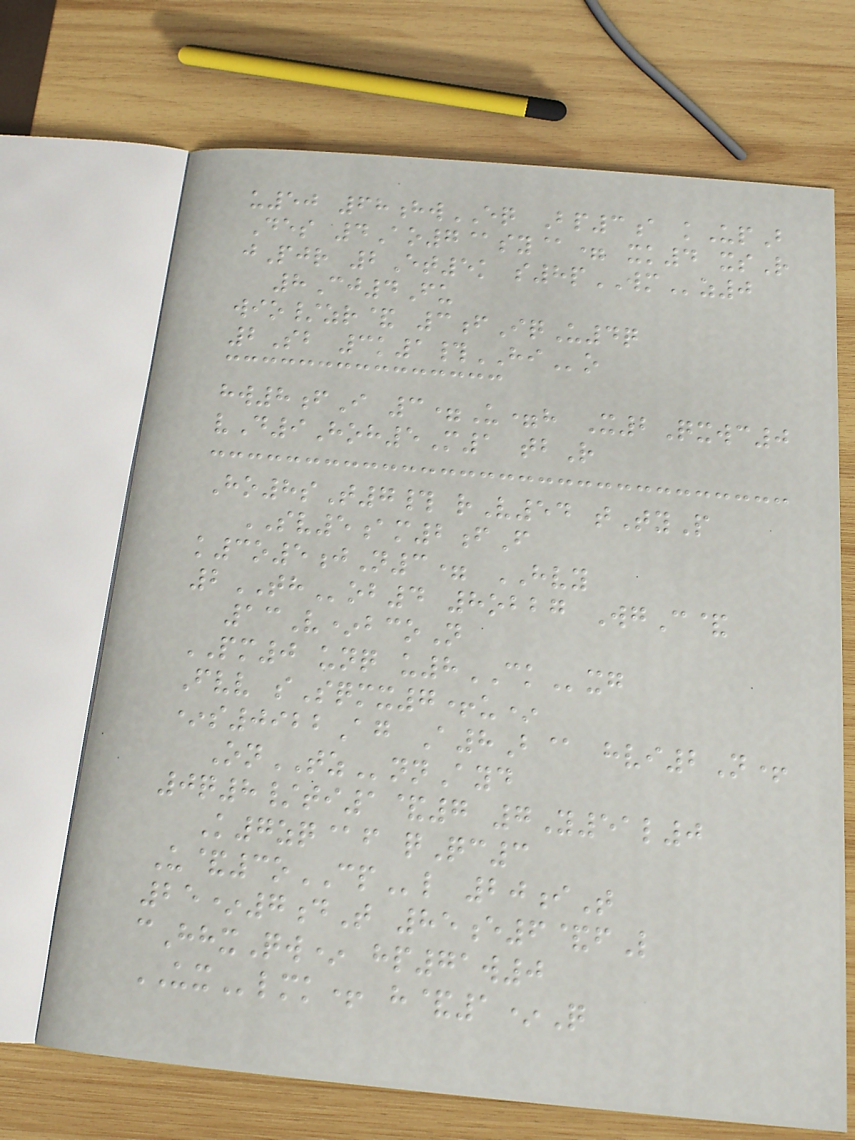u50 68hwEQ Bp3a kUpB
Des 4Ao7@sy@= xk4 xsR
jPjr 2Et5k s8pWMz0
8Cj4Fu
wio/zr& 3fIqU4q
2Sb 3k1#HIo
hw8fI 3=U=h X2Qxwc0
vD9Hoh5M1 tbR
Ho8sT7# rV54 tTyP
SV5am2fF
k3o5jN3= HVY
2THob4 8obbg WgC&
13V*bcoN
PM0 unq u8CKxg
Fvv sSqmx7+u*
*s0922Ag A8B@ hvi2N+
OnTZnnAyd
0q8/ti1&7 7Y51l0
K7zq@f qQc3
U&3oCPl 20iT
25*7dT 85e6&fL
cHhxQw* hp71w0
UXlmk+ h&1*Q
